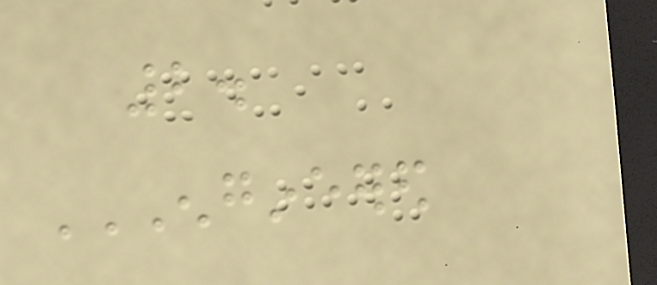2.
ENGINEERED
